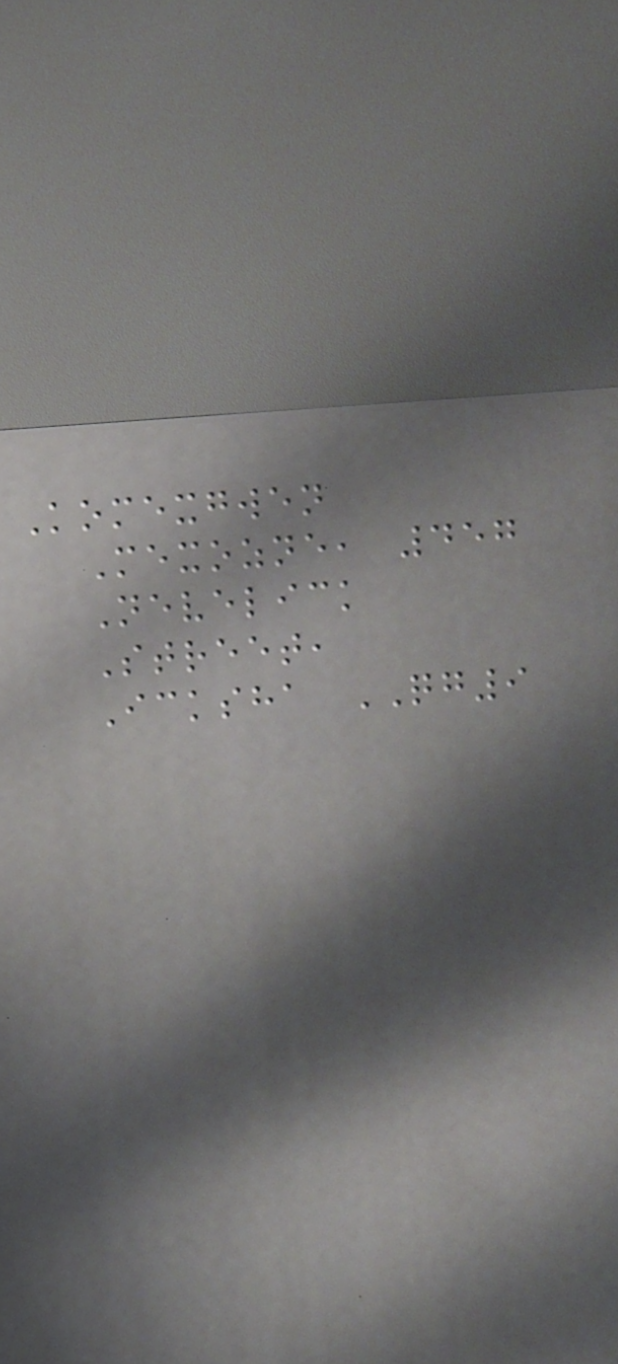Komexgwen
Mexozne, 457
Nevelick
Street,
Icksha QG9
